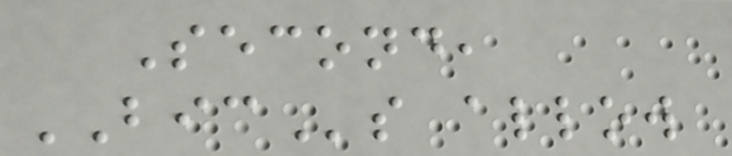Second,
BICs allow
